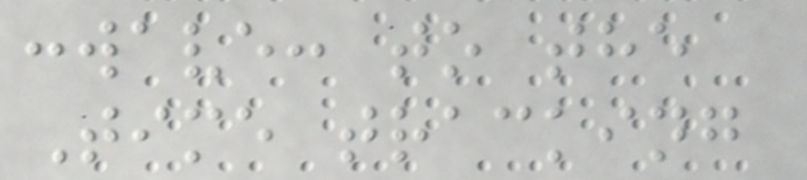:wave: to the
Time tracking
